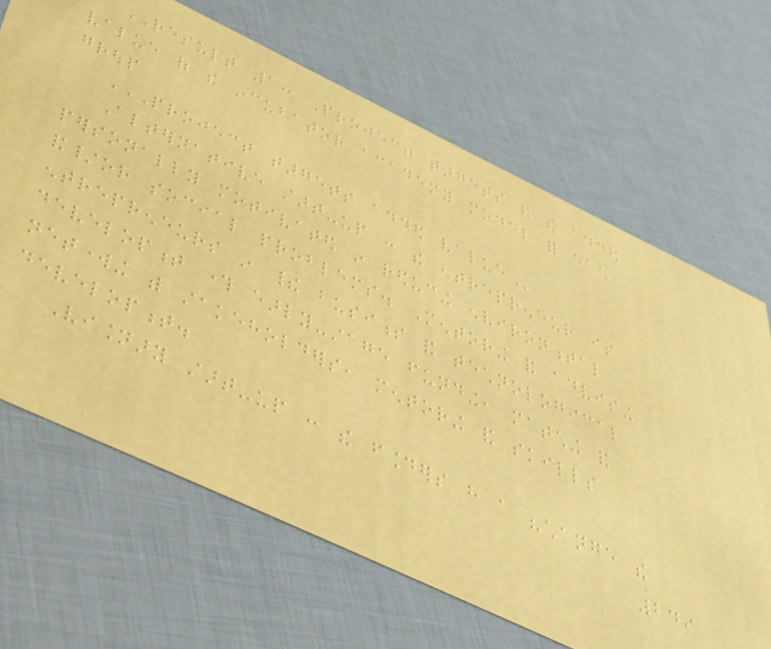RESULT 1: Project targets and the added
value of the incubator academy model for each
group
PROJECT TARGETS ADDED VALUE
Alternative start-up : the entrepreneur is
personally motivated in reducing environmental
and/or social problems. Mentoring and advising
entrepreneurs in their business and technological
development through early-stage funding, matching and
networking with stakeholders, mentoring and skills
development.
Visionary start-up : the founders have a "change the
249
